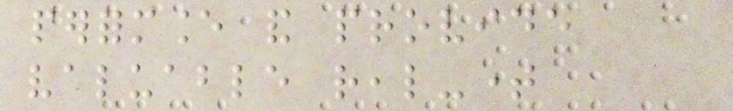performance and provide
valuable real-time
